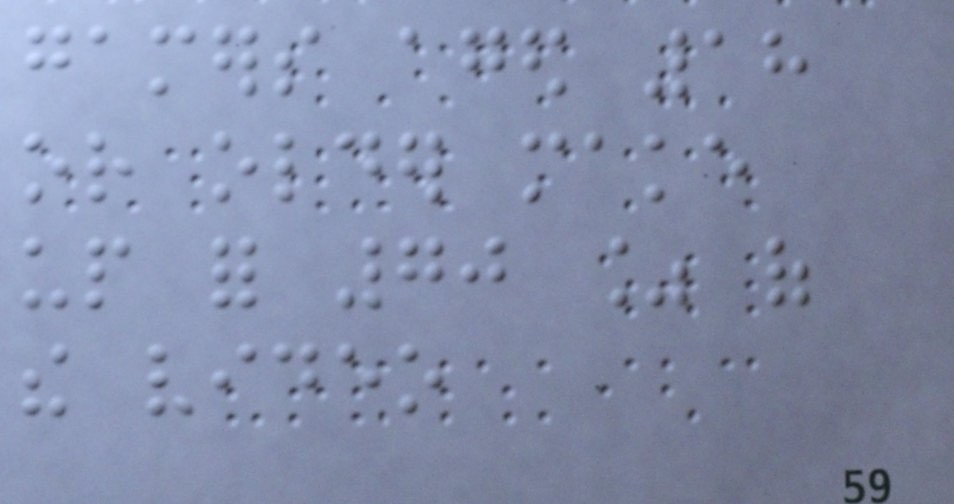gamers aged 18
or older make
up for 70 % of
the video
